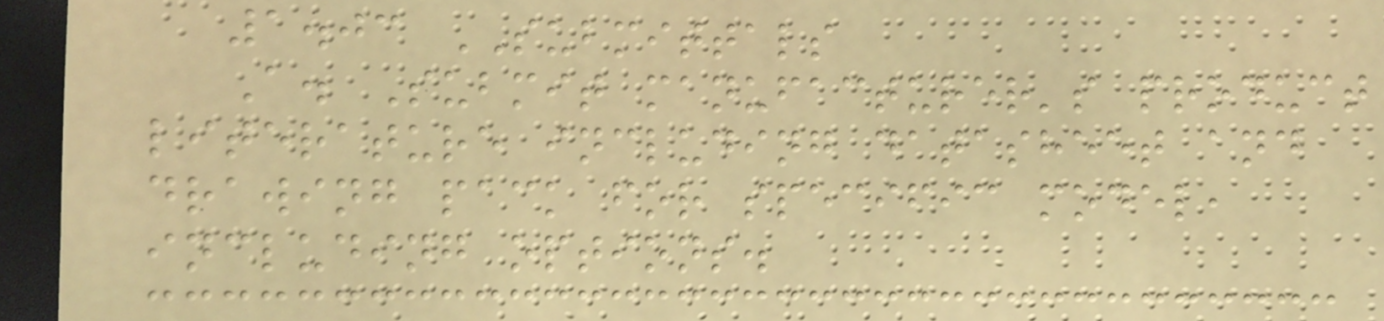1.03 SUBMITTALS
A. Submit manufacturer's product
literature including datasheet and
drawing pack for specific model,
including options.
